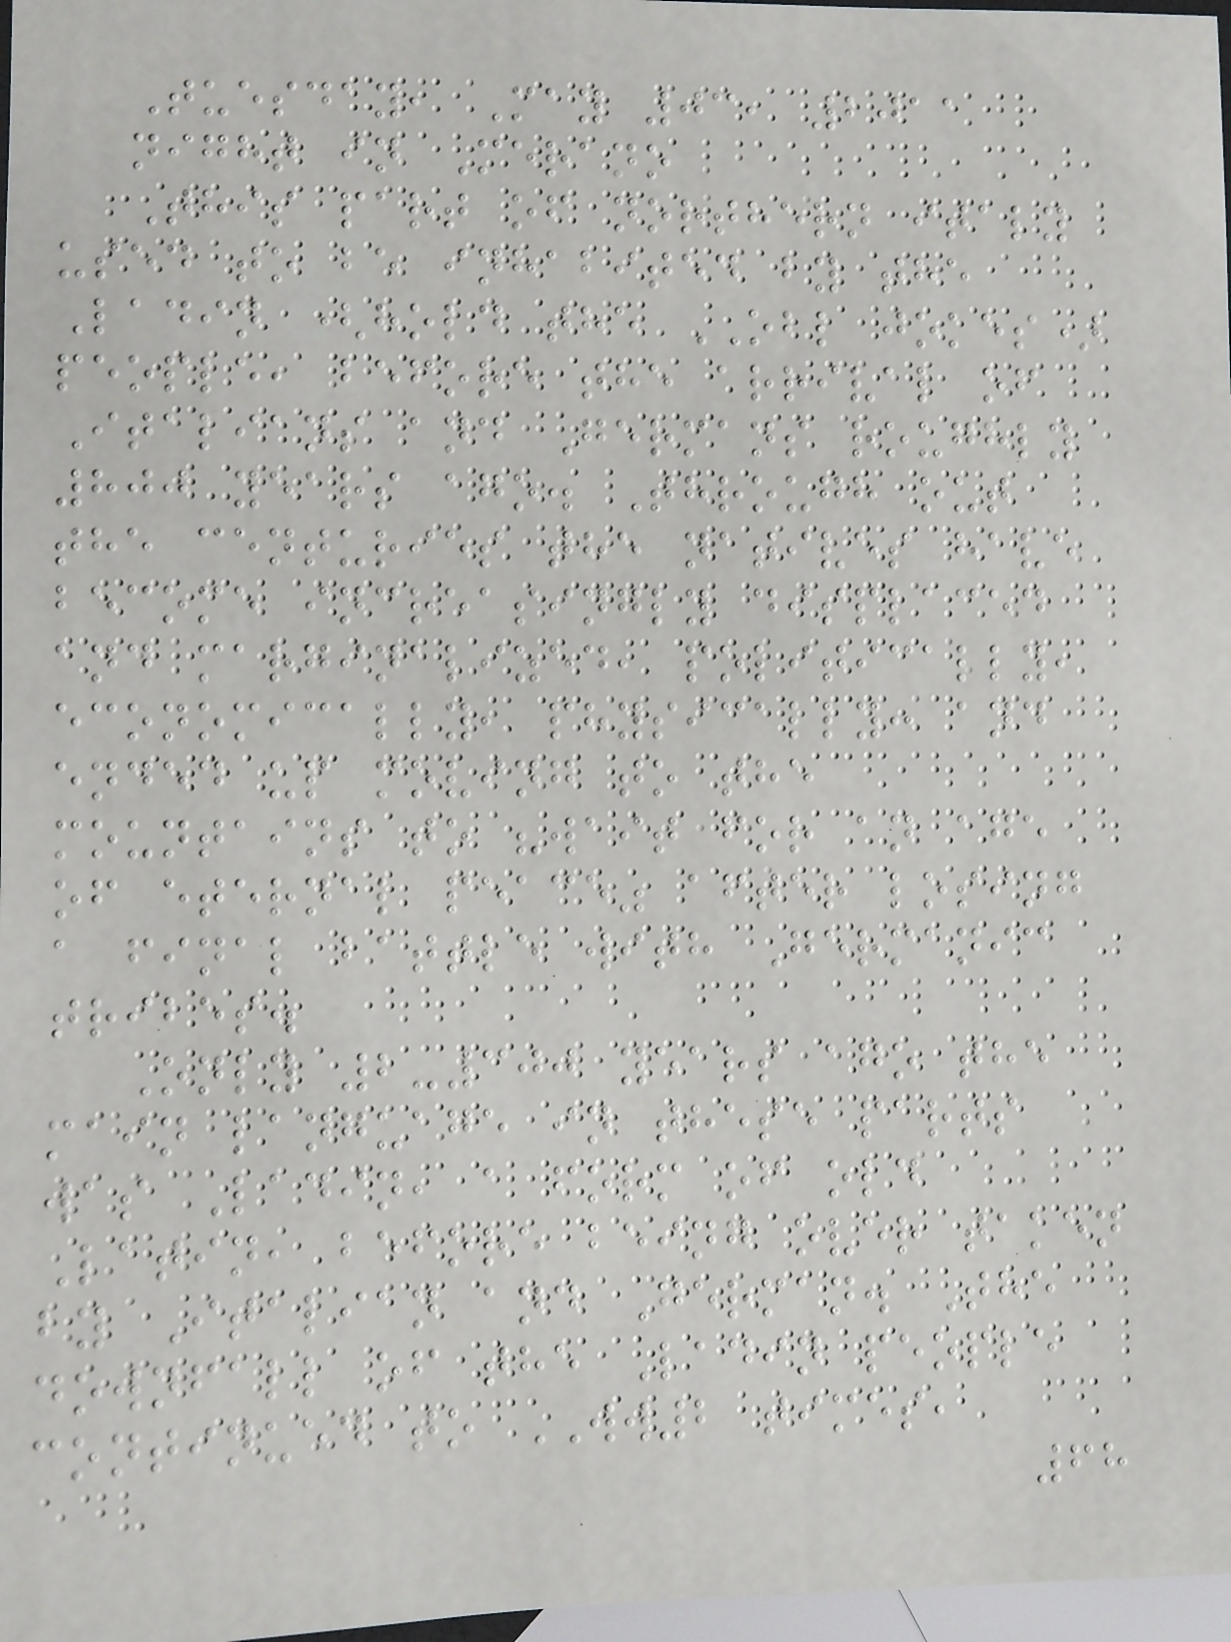Tuesday, May 03, 2011
night in Merano
This part of northern italy
used to be inhabited by the
Ladin (hold the OBL jokes)
people, before the arrival of
Italians and Germans roughly
800 years ago. Through out
the centuries the natives have
become increasingly displaced
and marginalized, politically,
economically, physically: and
ended up moving to the
mountains to "wait for an age
of eternal peace" after losing
a final battle with Germanic
tribes.
Only 2-300 years ago the
main language in these parts
was Ladin, a form of old
Latin, before being over taken
by Italian and German. The
downfall of the Ladin people
continued to WW2 times,
68
